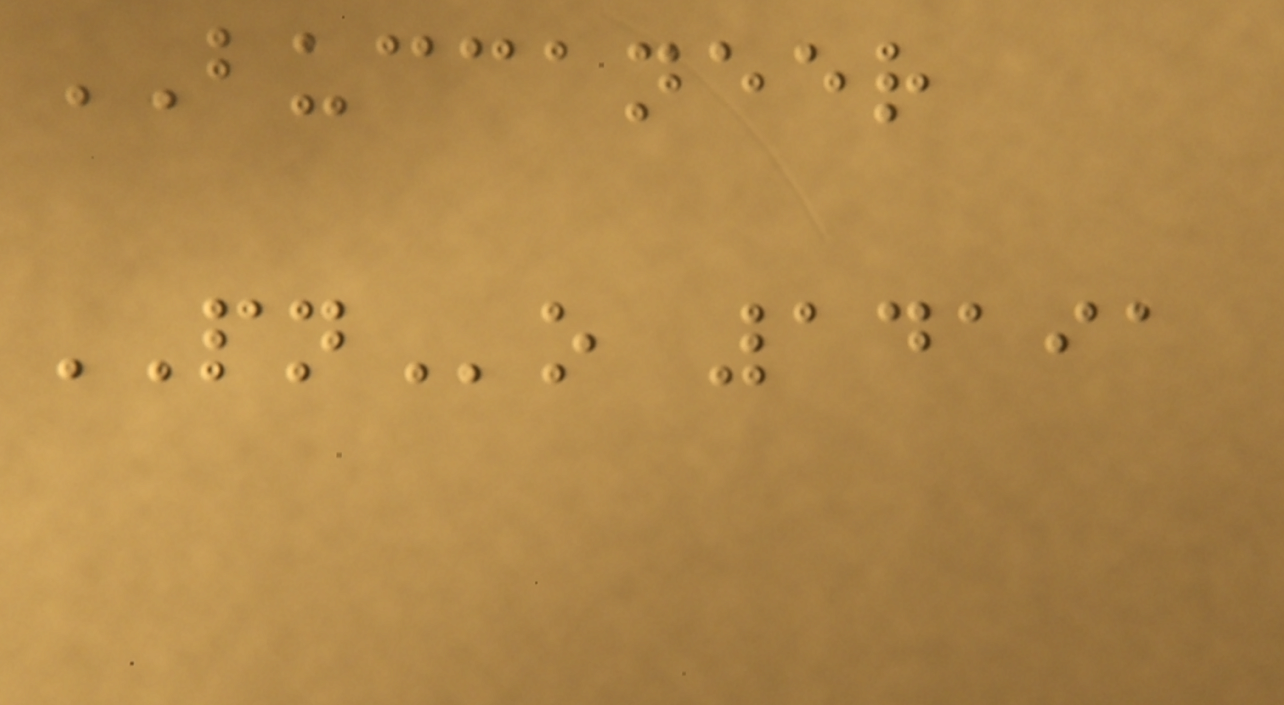BUCCANEER
PNo 14191
